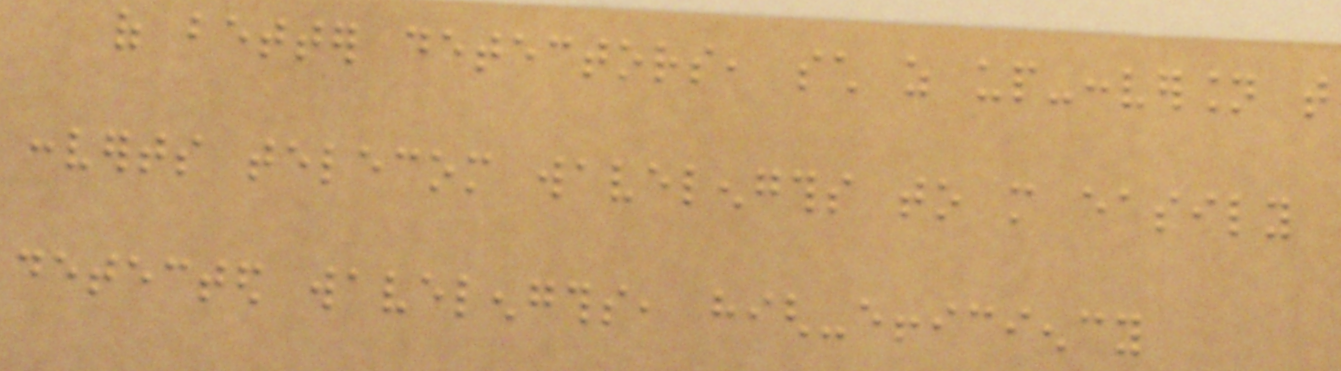of better detectors, such as up-conversion that
converts telecom wavelengths to more easily
detected wavelengths, high-efficiency
